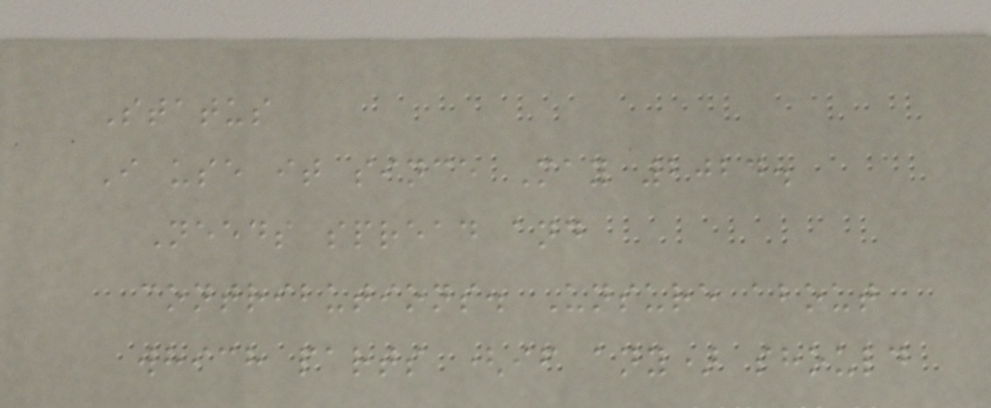Status
I use it since May 2024.
Needs spread and
contributions. Unsure about
which parts (if any) should
